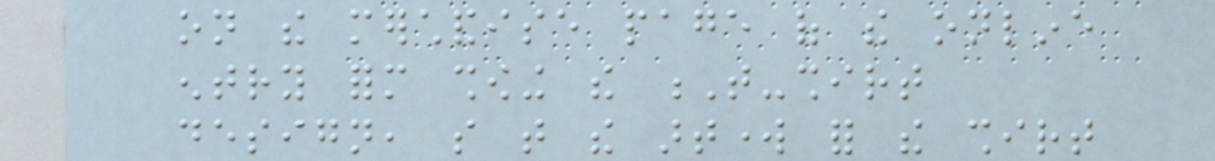on the merchandise page of the online
entry form showing the T-shirt
design, so that the artwork for the shirt
